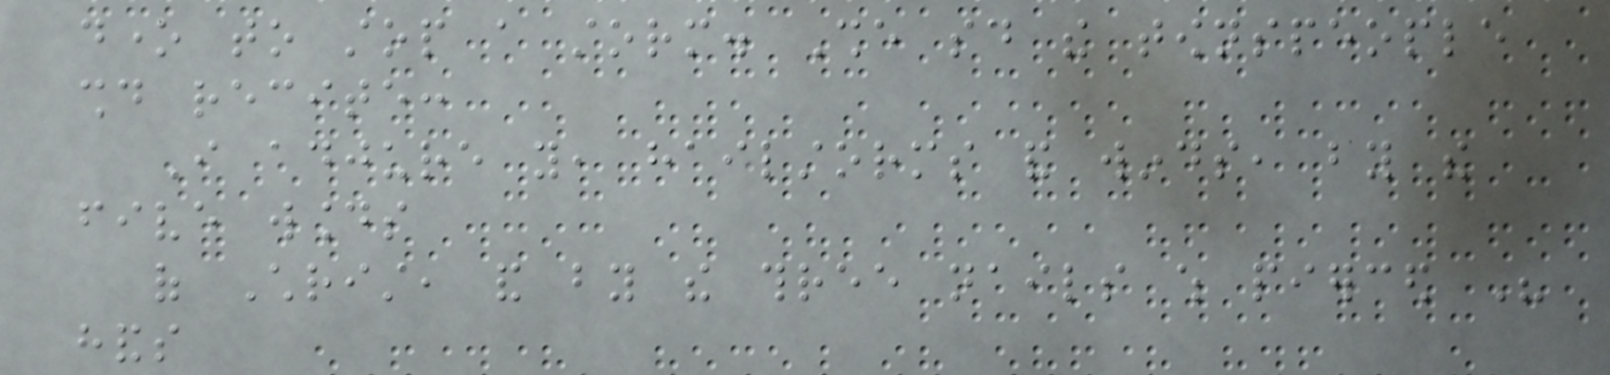done to stop a storm. She said the townspeople
should recite:
I adjure you, hailstorms and winds, by the
five wounds
of Christ, and by the three nails which pierced His
hands
